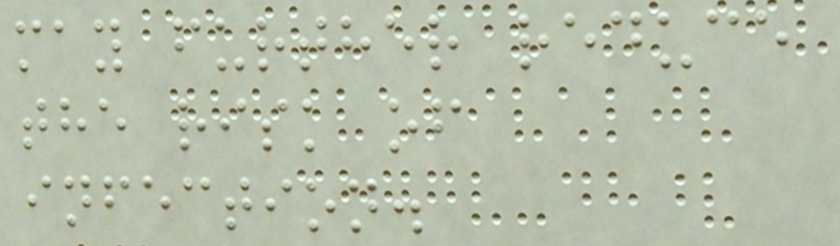may further reduce
the risk of
infection.
